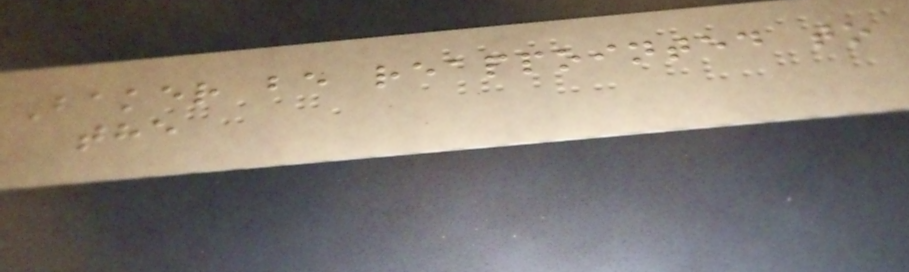Baker be reappointed to
the
